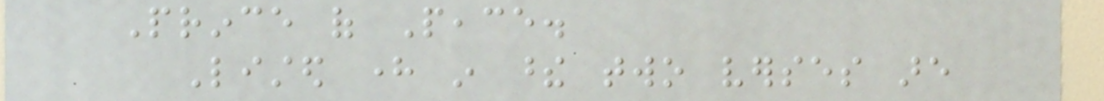Prince of Peace.
Listed here in these two verses are
